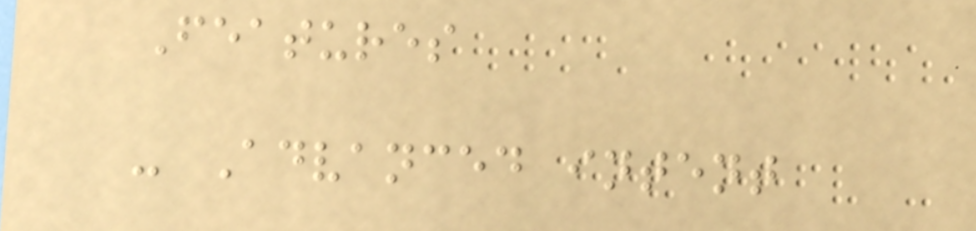Features
- Advanced intent
